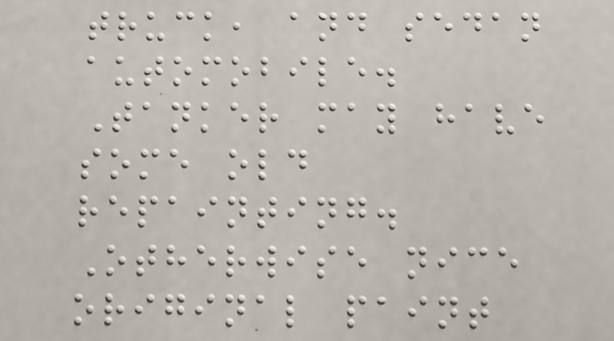truck, and sedan
automobile.
Tanker may have
some old
repainting.
Otherwise nice
original paint
